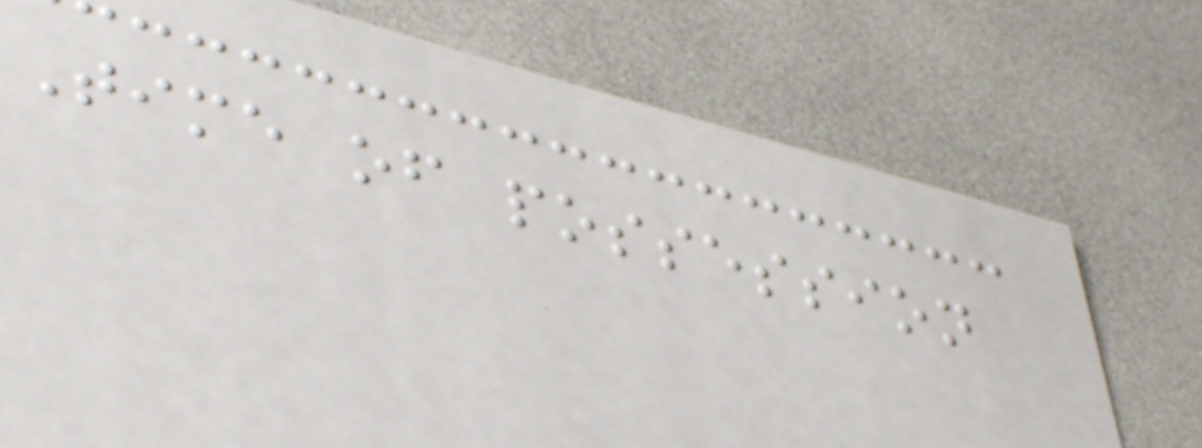Time of possession
